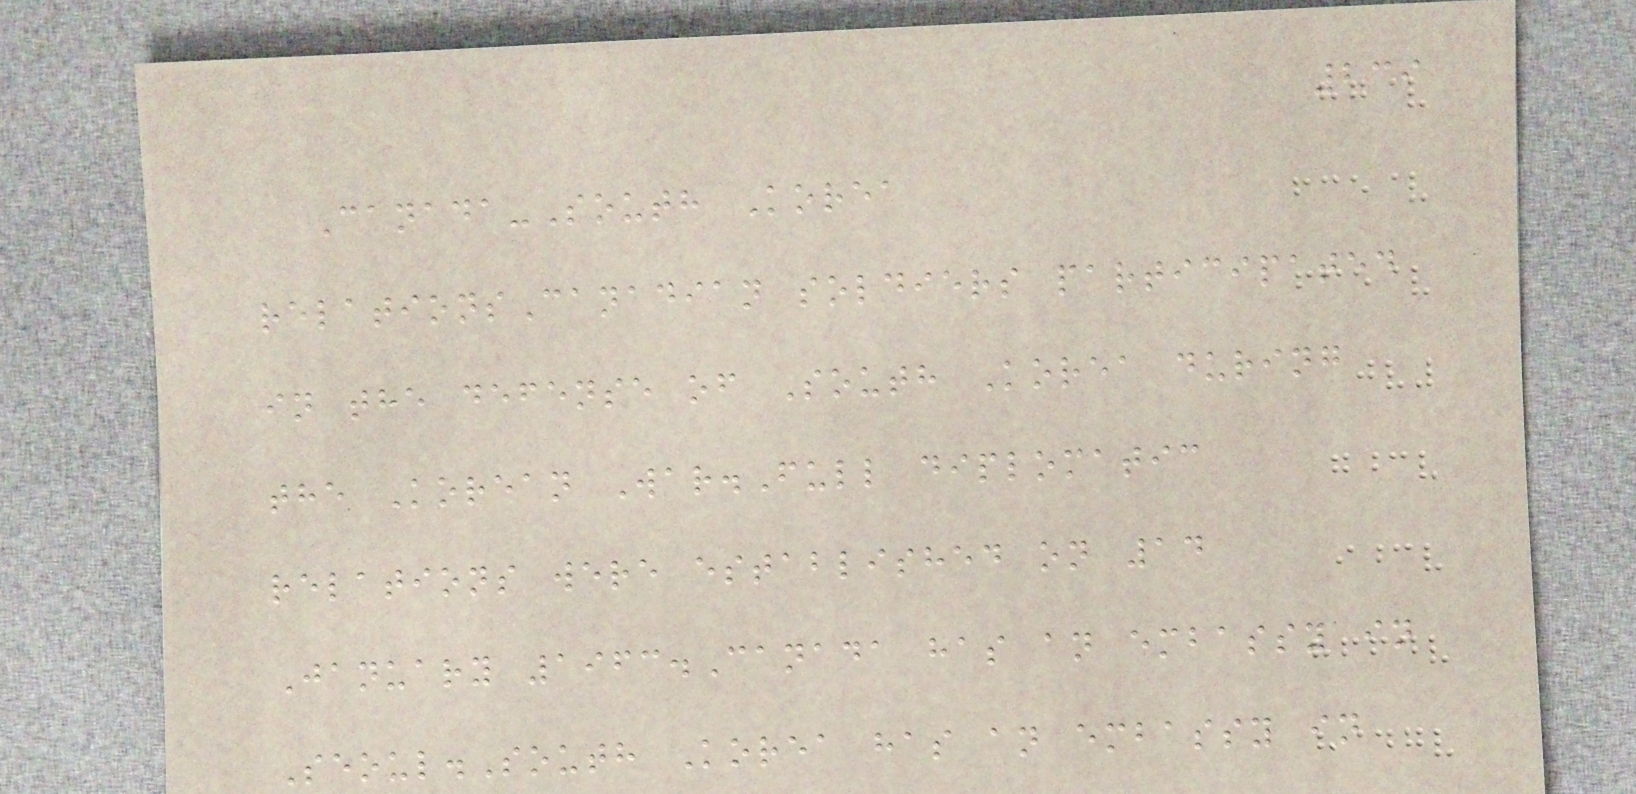239
Canada-South Korea
relationsCanadian soldiers participated
in the defense of South Korea during
the Korean War.Full diplomatic
relations were established on 14
January 1963.Canada has an embassy in
Seoul.South Korea has an embassy in
